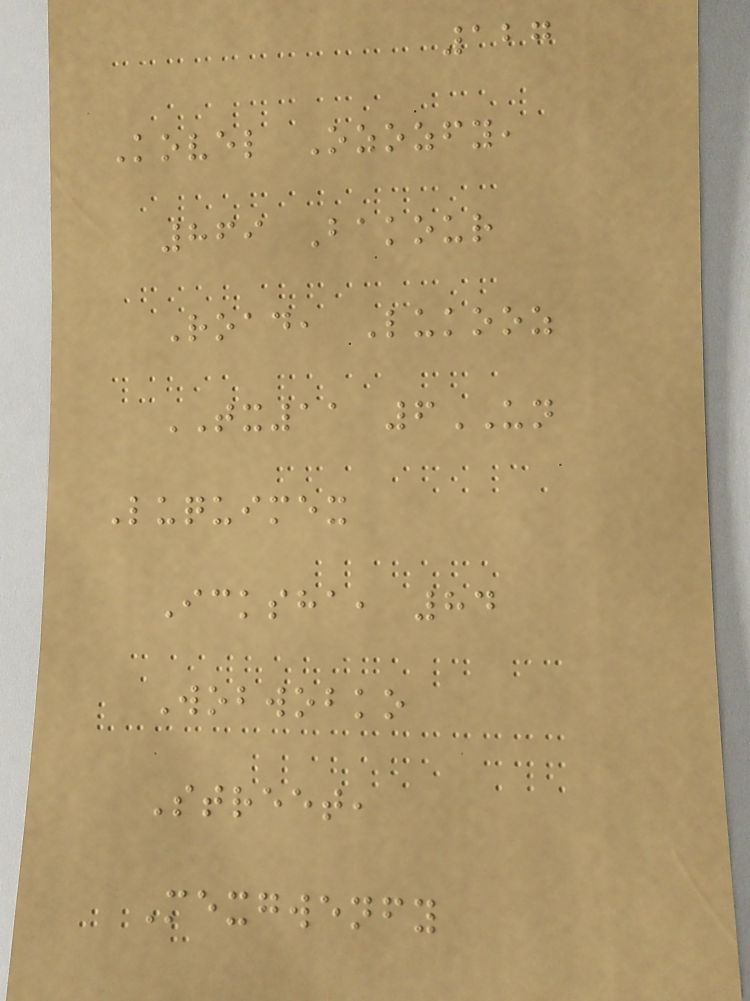127
Kovel Ozozfy,
869 Bakour
Road, Lukooz
TX11 6UN
Luquimex
Icksha, 84
Wobwobko
Street,
Mexgwenfy
